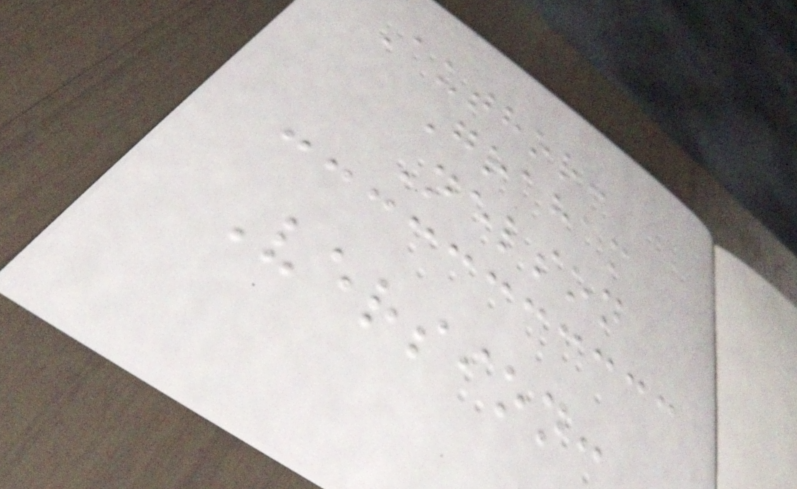Author:
Graham
Nelson
Version:
